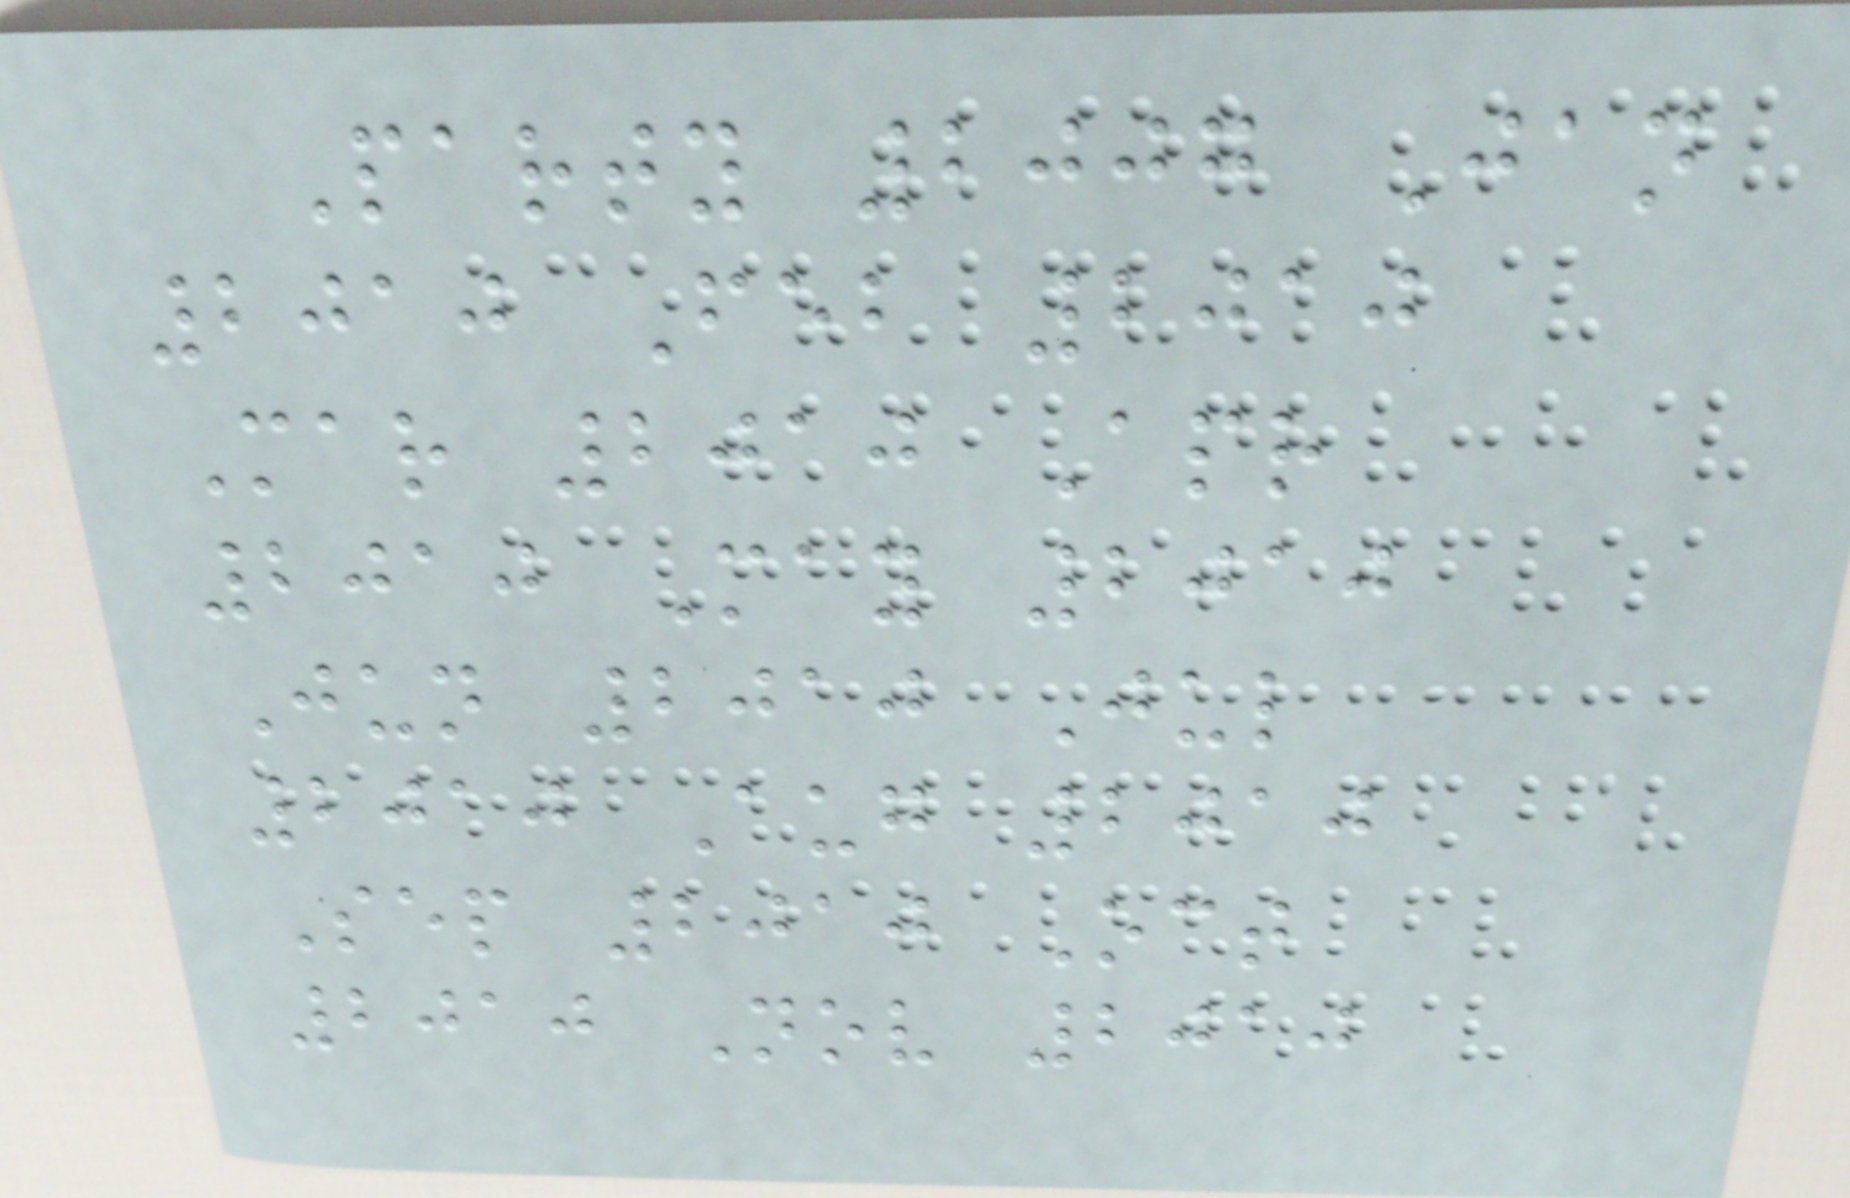Party 2007 Jan
2010 Feb 2010
Mar 2010 Apr
2010 May 2010
Jun 2010 Jul
2010 Aug 2010
Sep 2010 Oct
2010 Nov 2010
